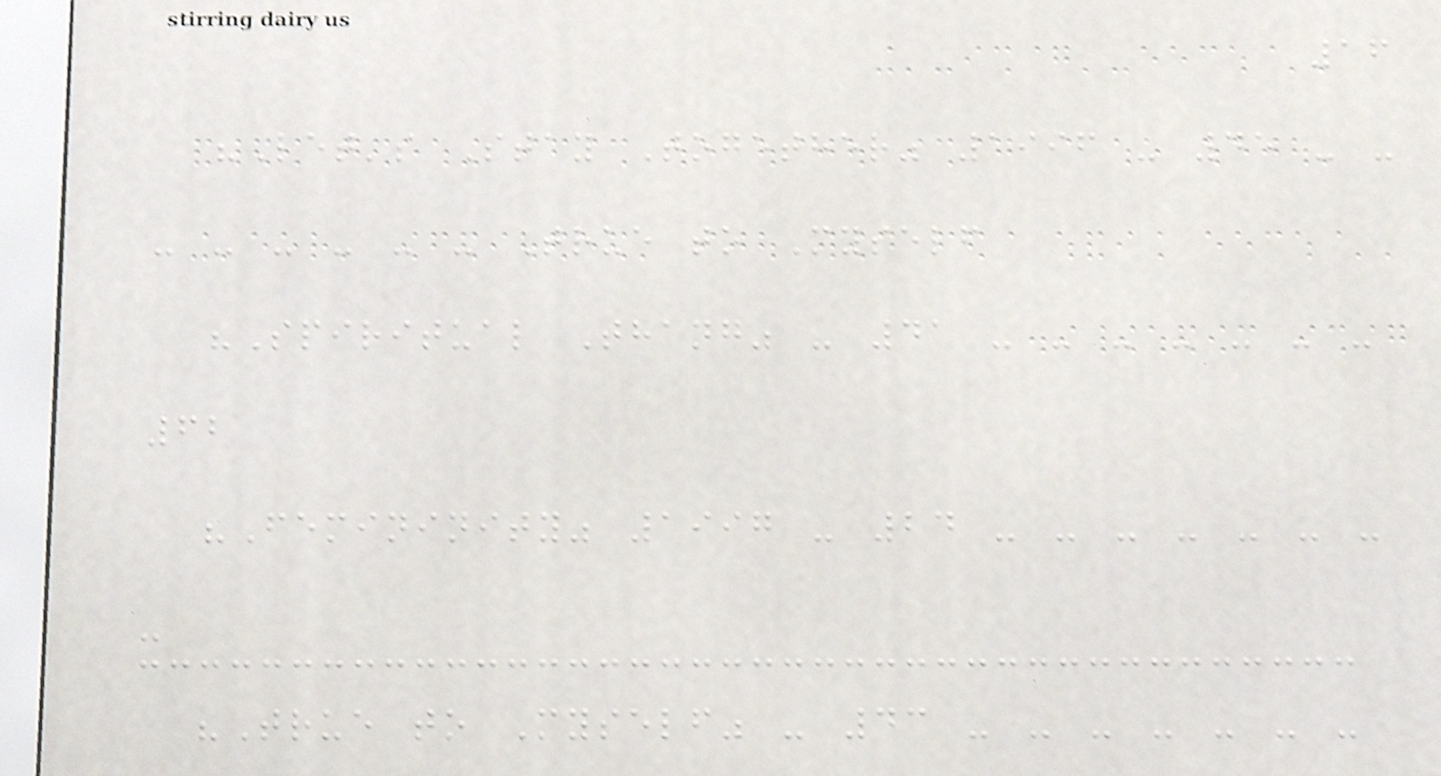16
"Let's Stay Together" 1996 - 45 - -
- - - - - - True to Myself
"Spiritual Thang" - 41 - - - - - - -
62
"Femininity" 1997 - 24 - - - - - - -
-
"True to Myself" - 43 - - - - - - -
